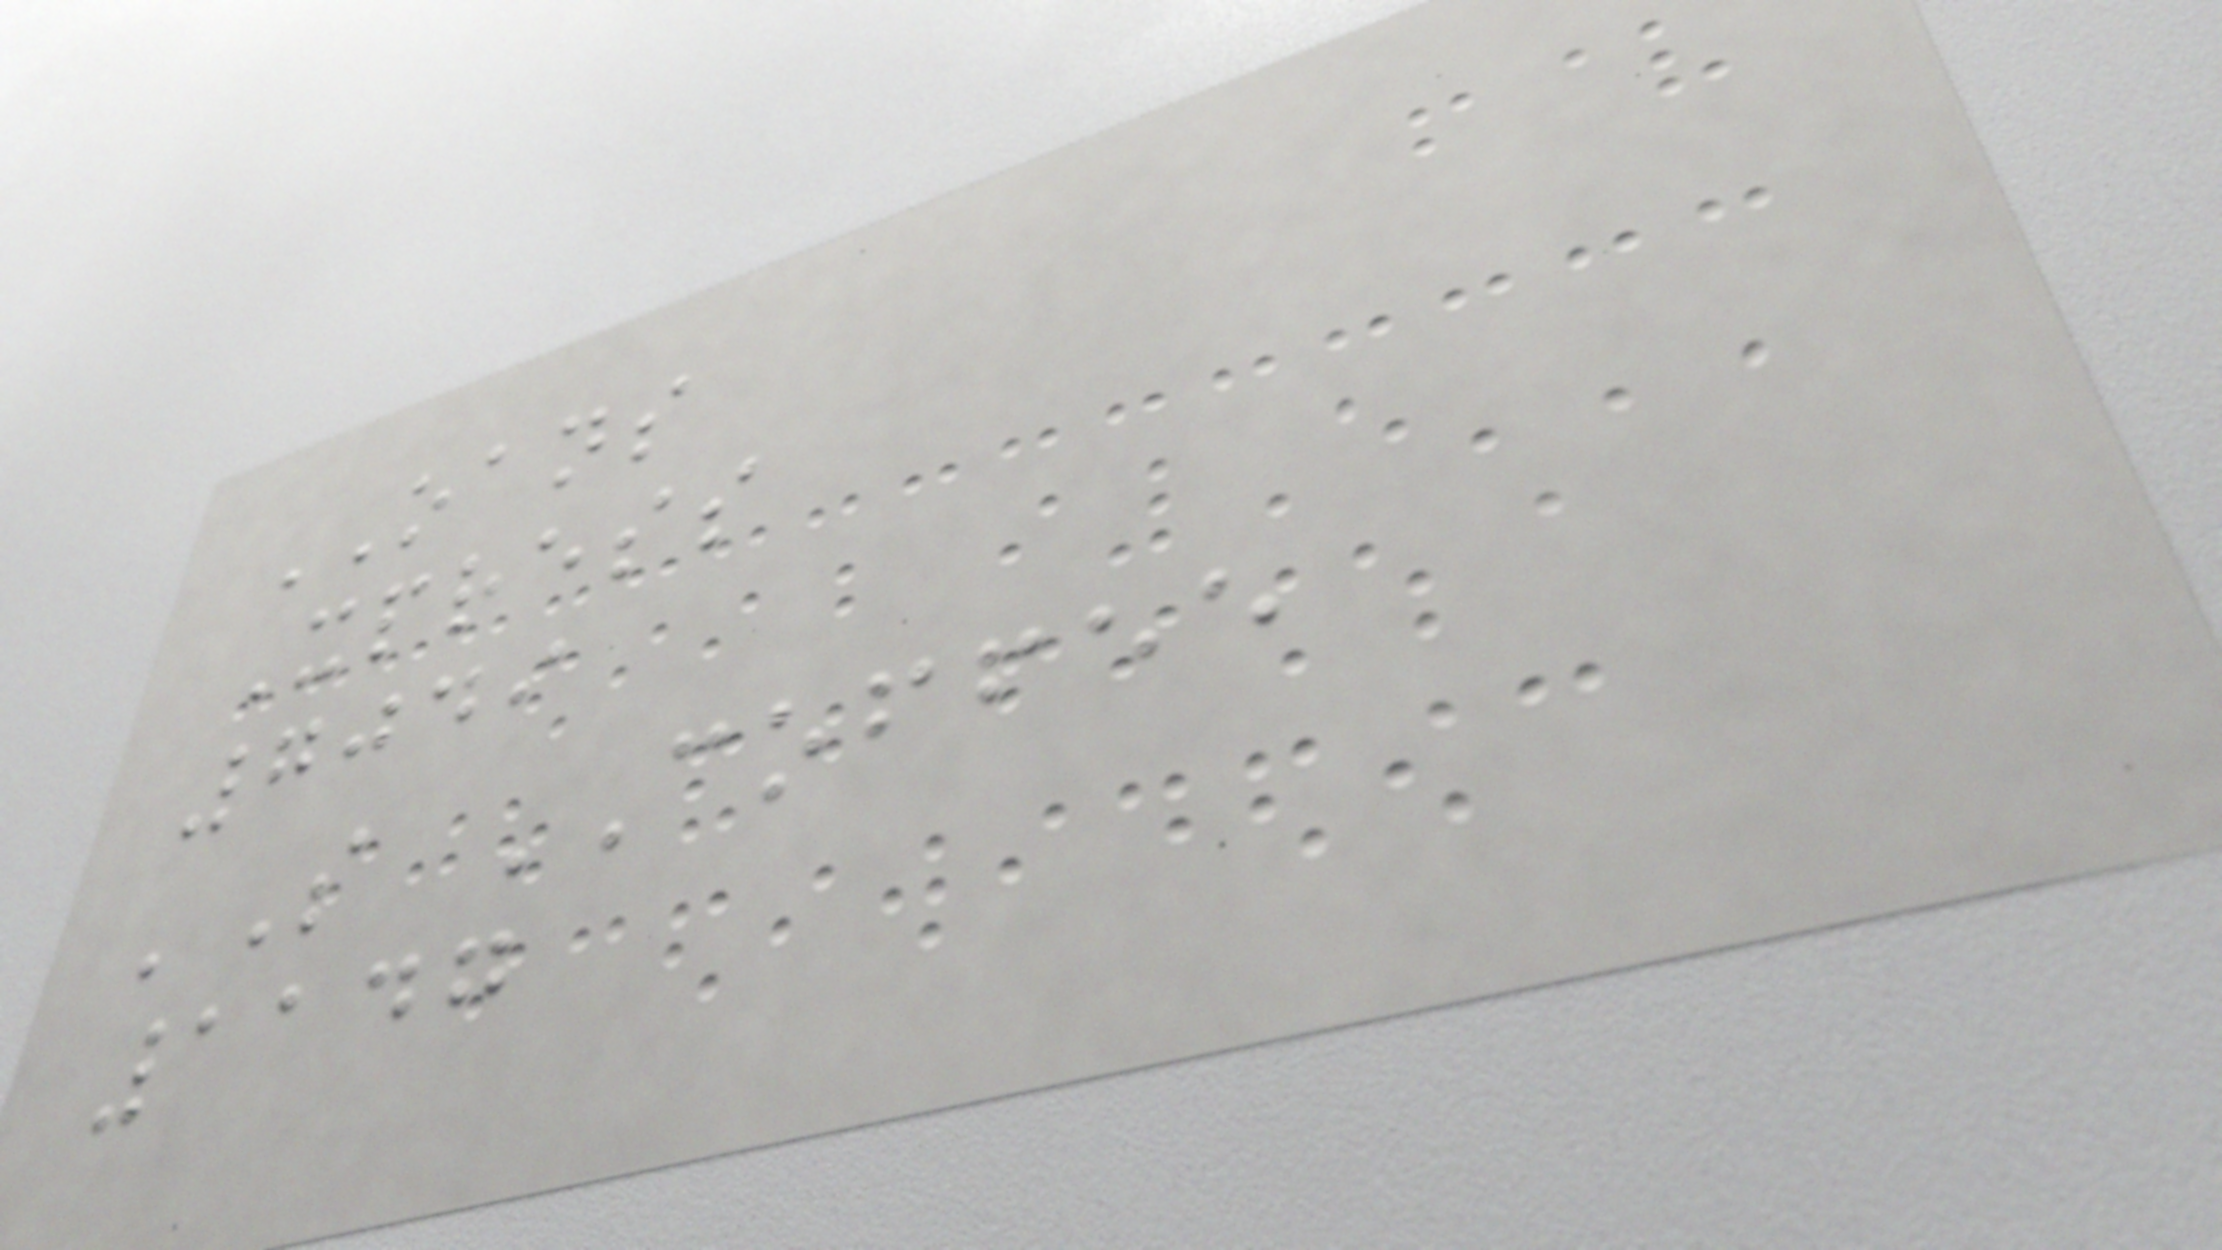OANS
Xpress
7049
'S COFFEE
1147
